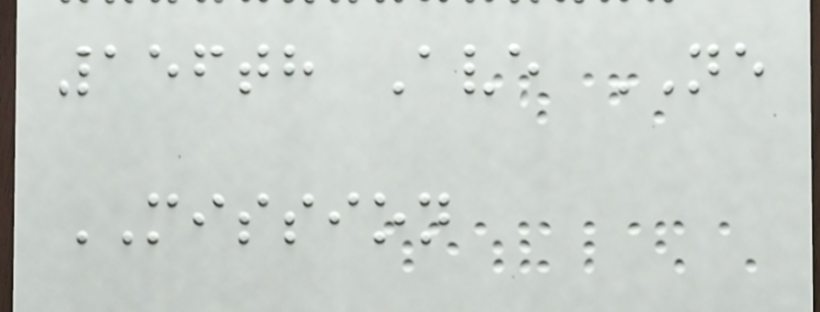156th Ave NE
MISSION
